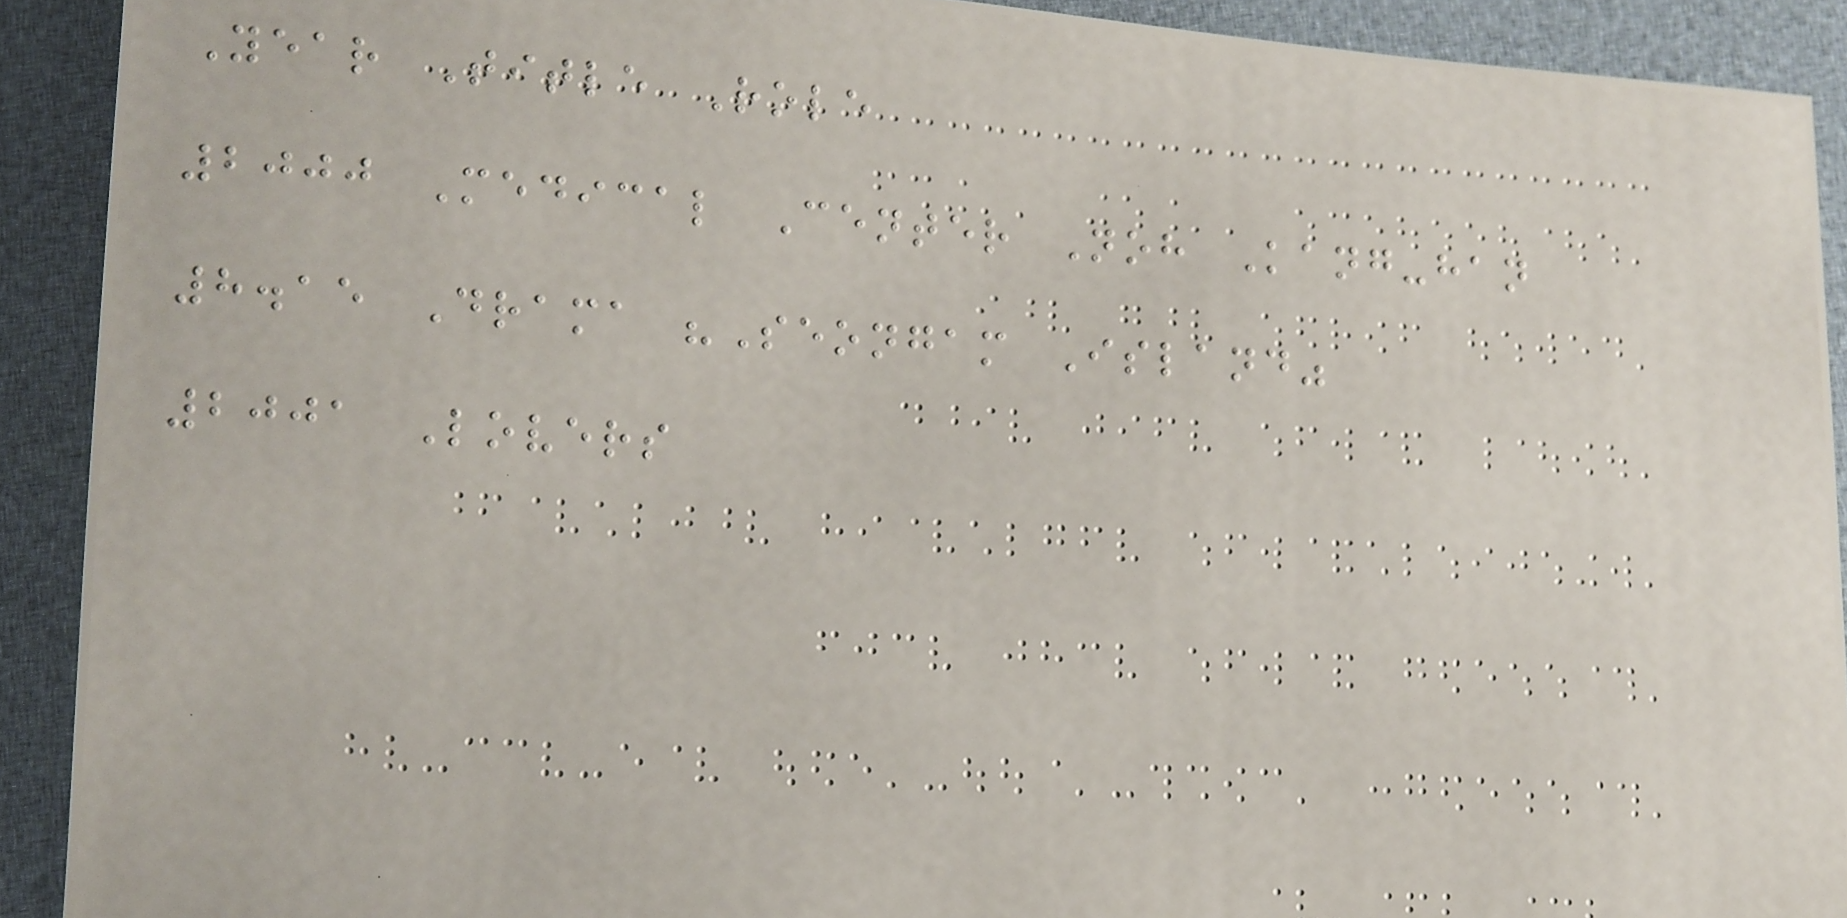Year Title Role
2000 Medical Center Noh Kang-han
8.15 Drama "Seongam Island"
2001 Lovers
